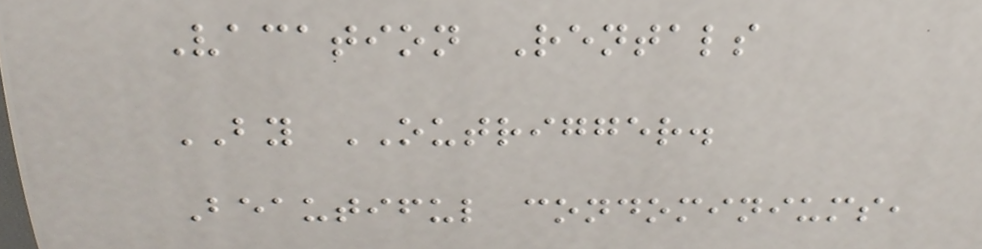Vacation Rentals
BY OUTRIGGER.
Beautiful condominiums,
